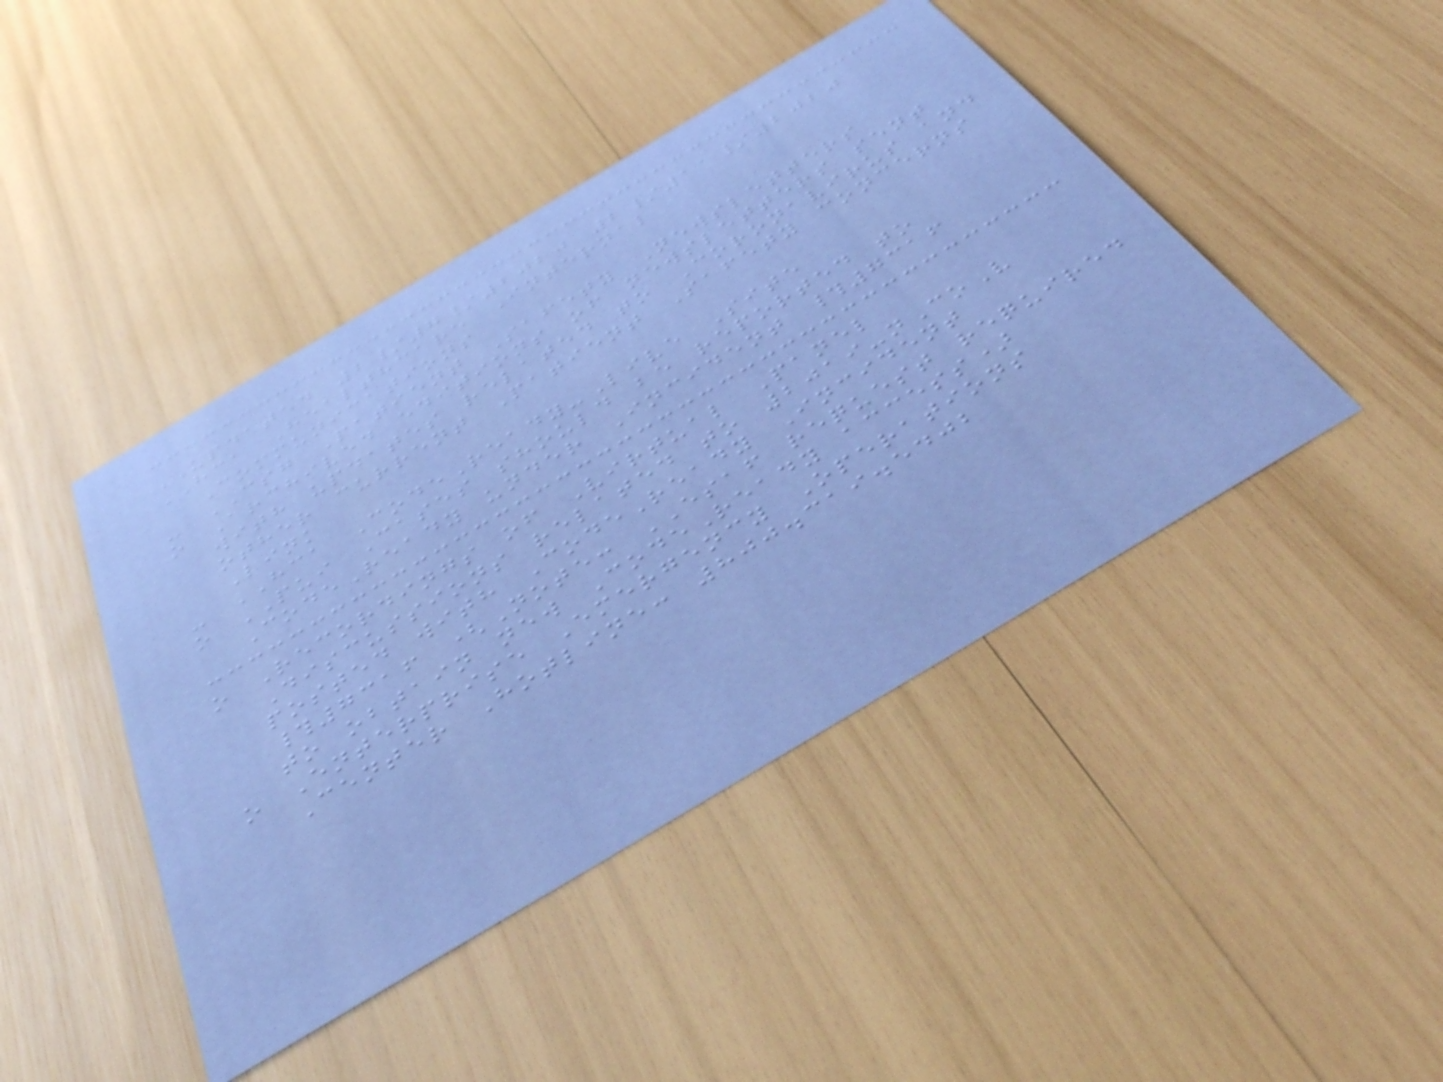UPDATED 2/7/2020 2/11/2020
HCA Healthcare Internal
Communications
- CSG Patient Safety Newsletters
o Archived editions of newsletters sent
with updates related to Coronavirus and
other current Patient Safety concerns
Link
- HCA CodeReady-Live Site
o PUI Cases should be reported to
CodeReady under Incident #7316
o Recordings of Virtual Panel
Discussions related to 2019-nCoV
posted with CodeReady Incident
#7316 (Note: ESAF request required
to obtain new CodeReady access)
o Enterprise Emergency Operations
Center Hotline: 800.319.5402
